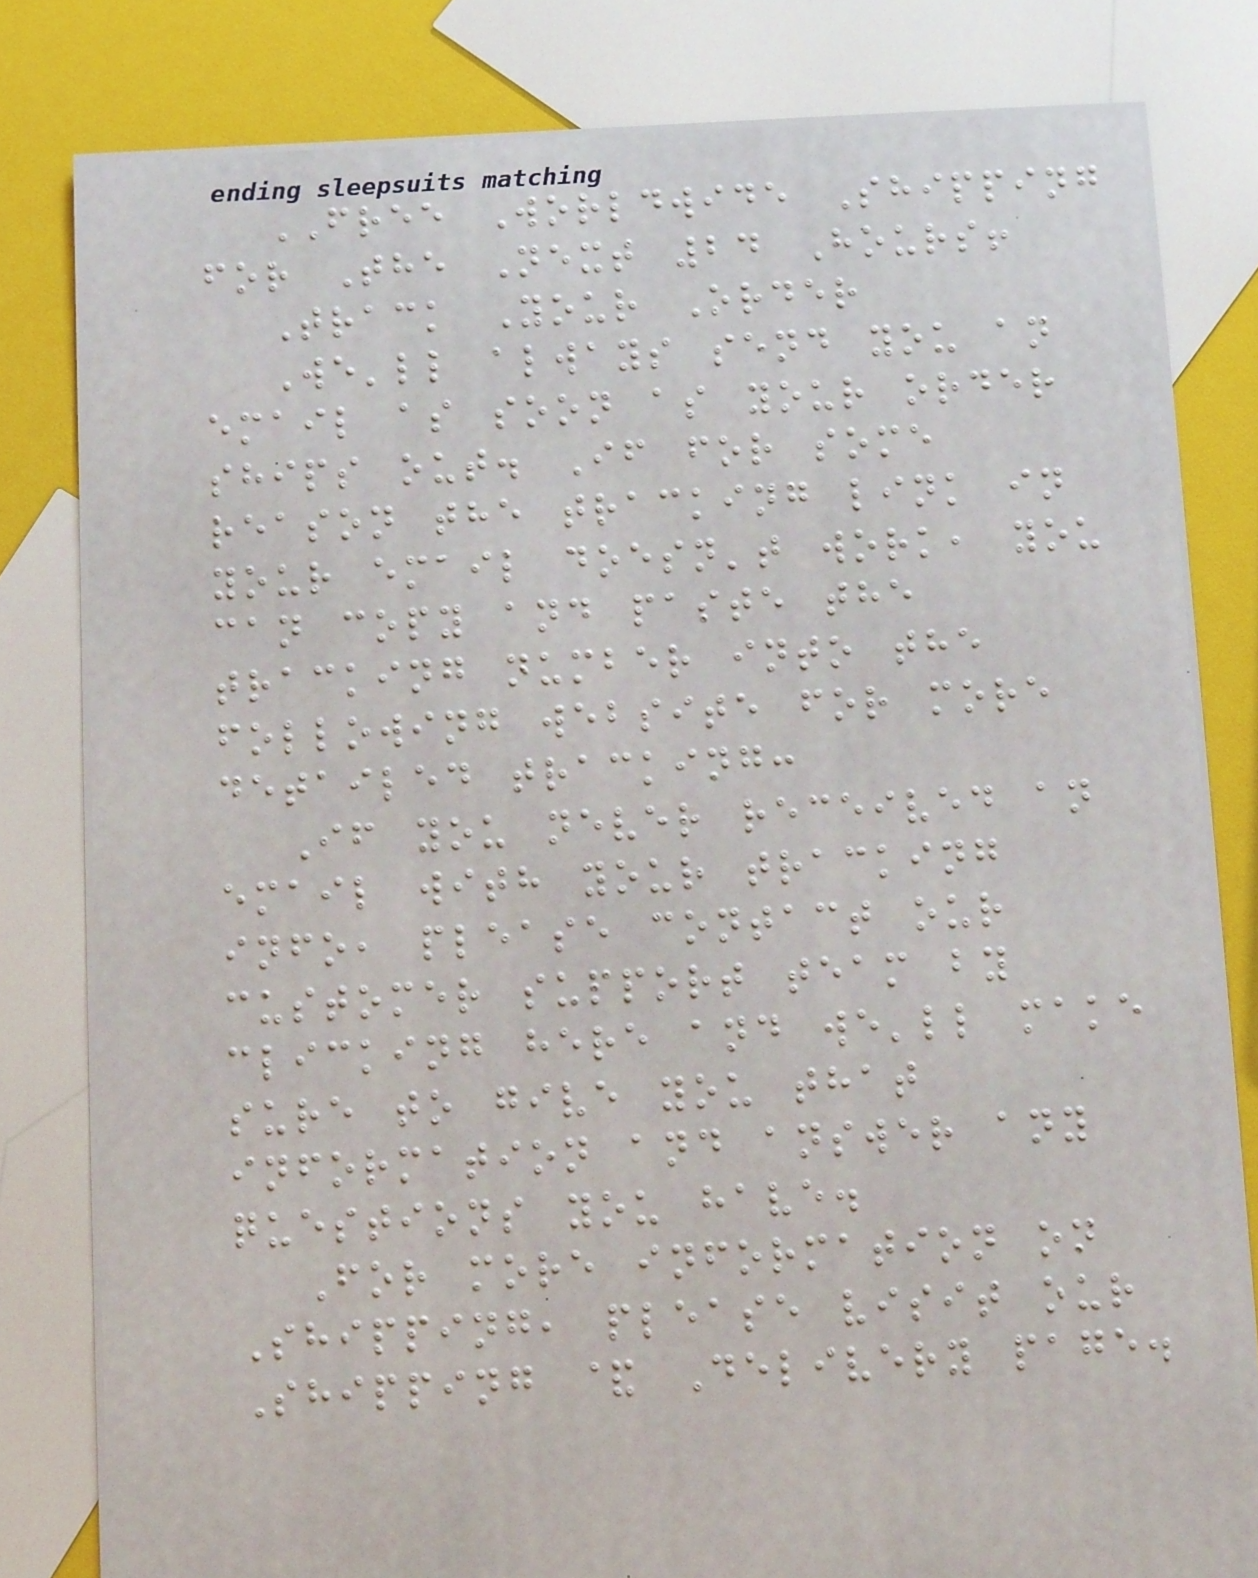FREE Worldwide Shipping
for The Next 24 Hours!
Track Your Order
We'll always send you an
email as soon as your order
ships out. If for some
reason the tracking link in
your email doesn't work, you
can copy and paste the
tracking number into the
following website for more
detailed tracking:
If you never received an
email with your tracking
info, please contact our
customer support team by
clicking here and we'll make
sure to give you that
information and answer any
questions you have.
For more information on
Shipping, please visit our
Shipping & Delivery page.
